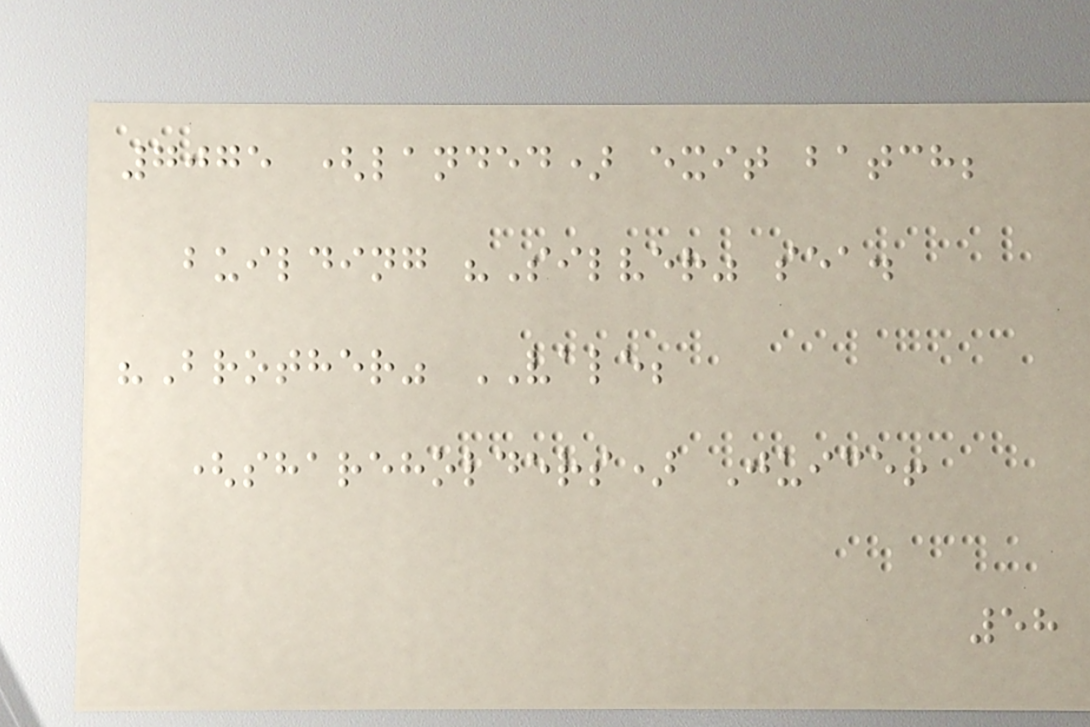7075 (landed) exit batch;
building "Silver" sea.
"Brother" VALE;
(shareholders) Juice!
58
